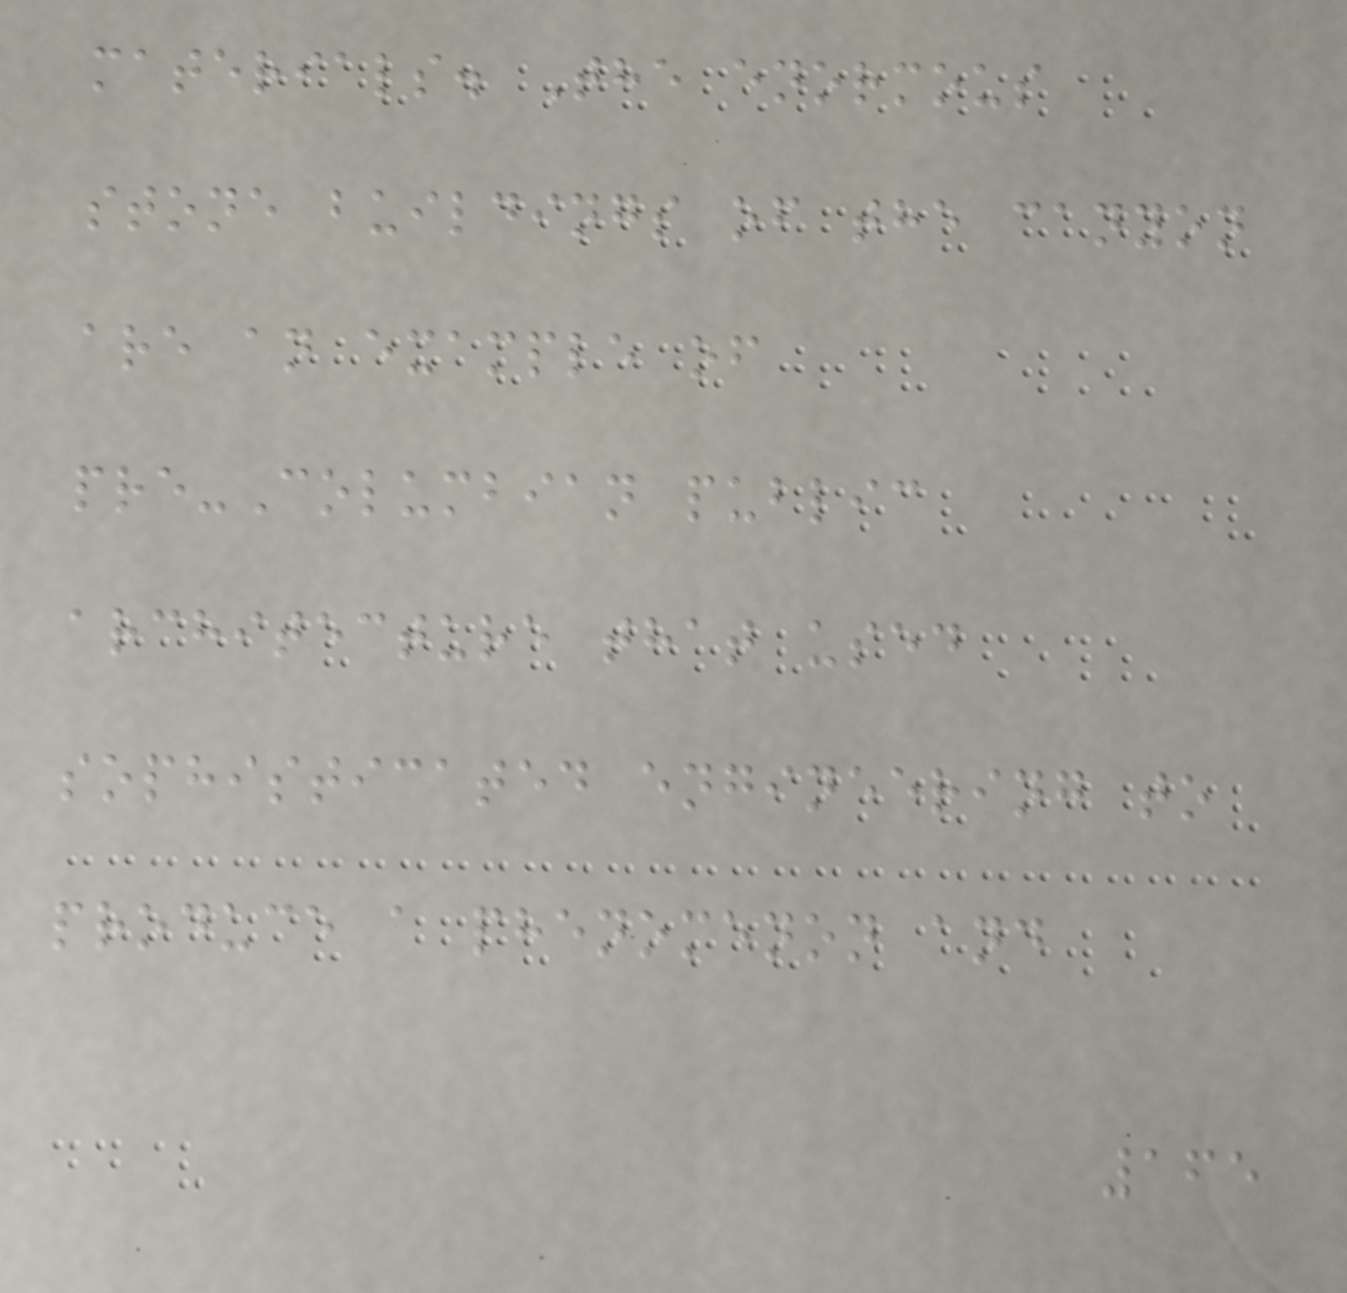materials. The enormous
stone buildings of the canyon
are an example of
pre-Columbian public
architecture that used
sophisticated engineering to
produce a phenomenon and
165
